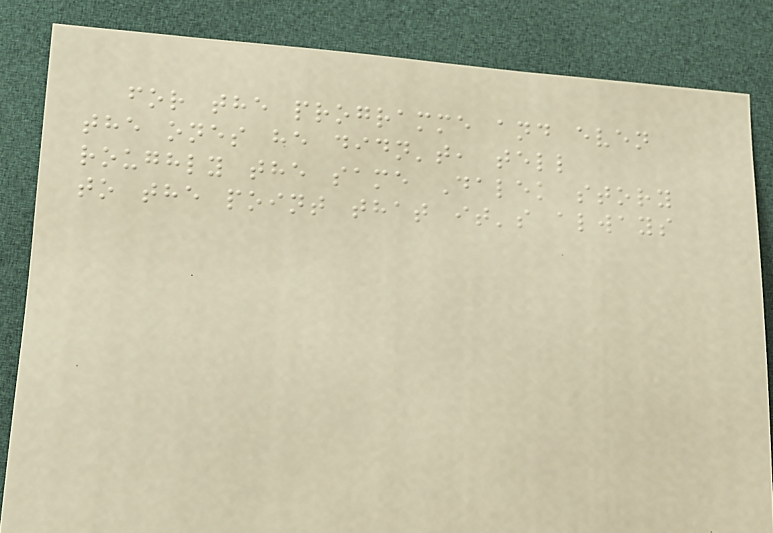for the programme and even
the ones he didn't, tell
roughly the same Dalek story
to the point that it's always
